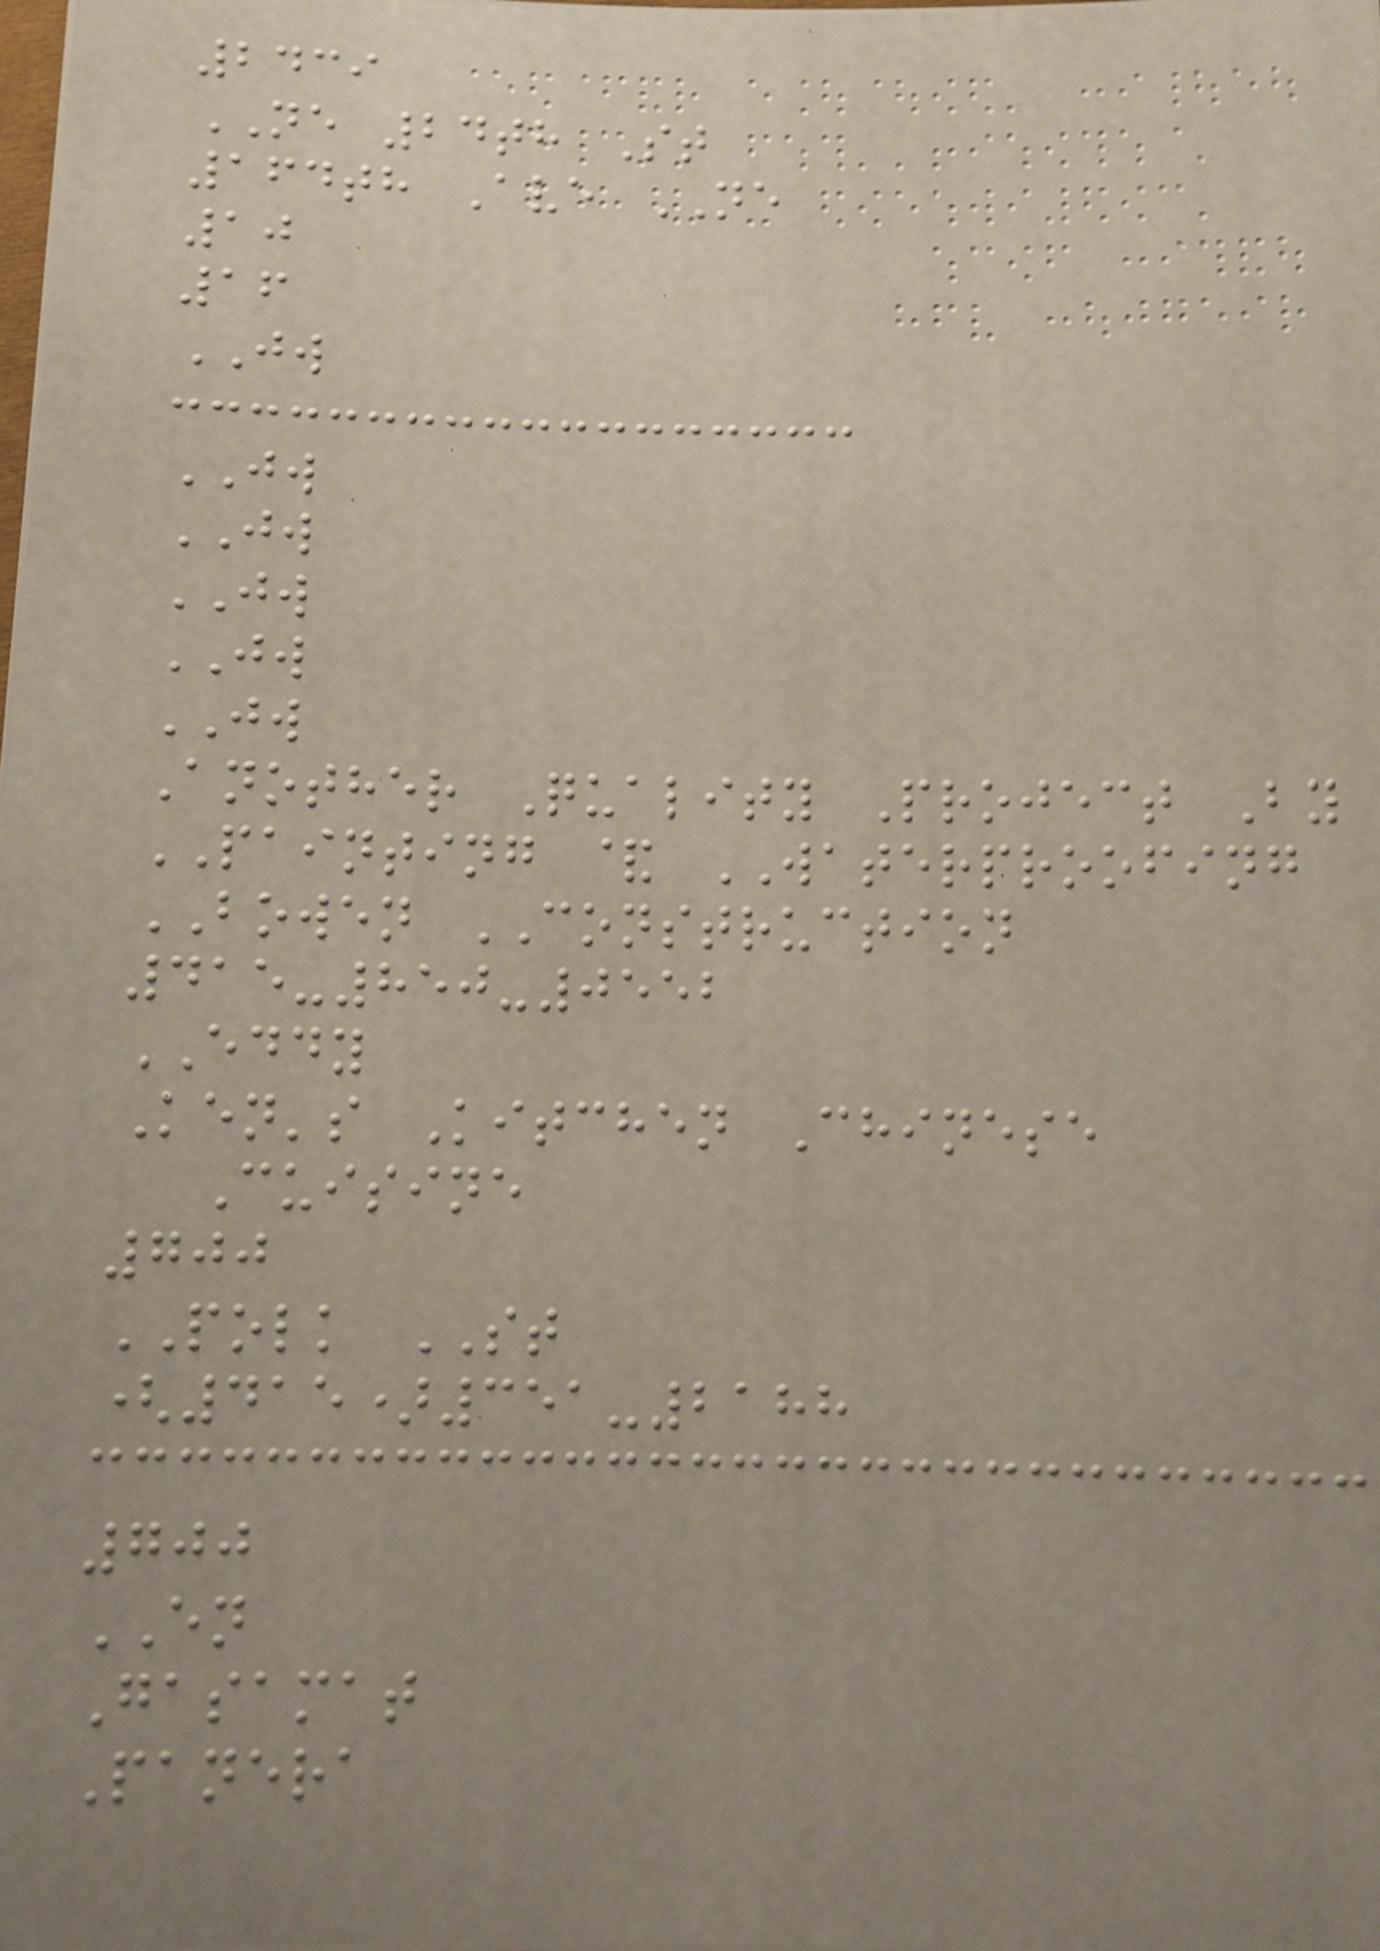2439
NE 24th St
164th Ave NE
10
16
JW
JW
JW
JW
JW
JW
Another Quality Project By
PAINTING & WATERPROOFING
BOWEN CONSTRUCTION
415-850-0552
EDDY
Ken's Kitchen Chinese
Cuisine
700
POLK ST
(415)351-2188
700
EN
Gasamat
Panera
